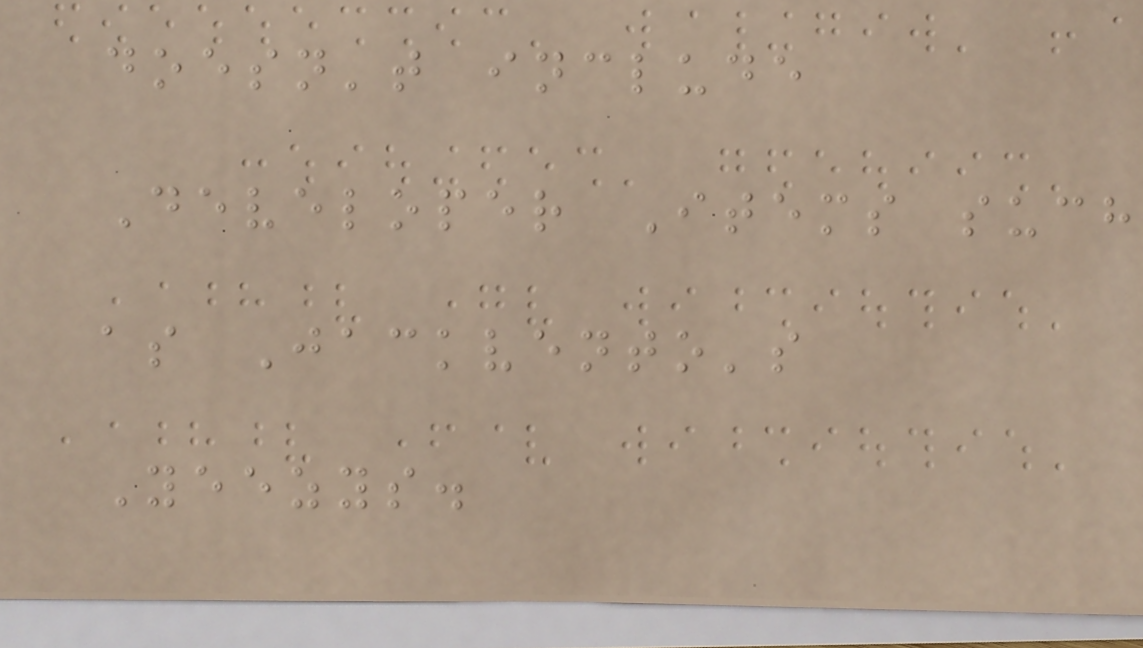doesn't include
Developer Items such
as Jackvento's
Yeezys.
